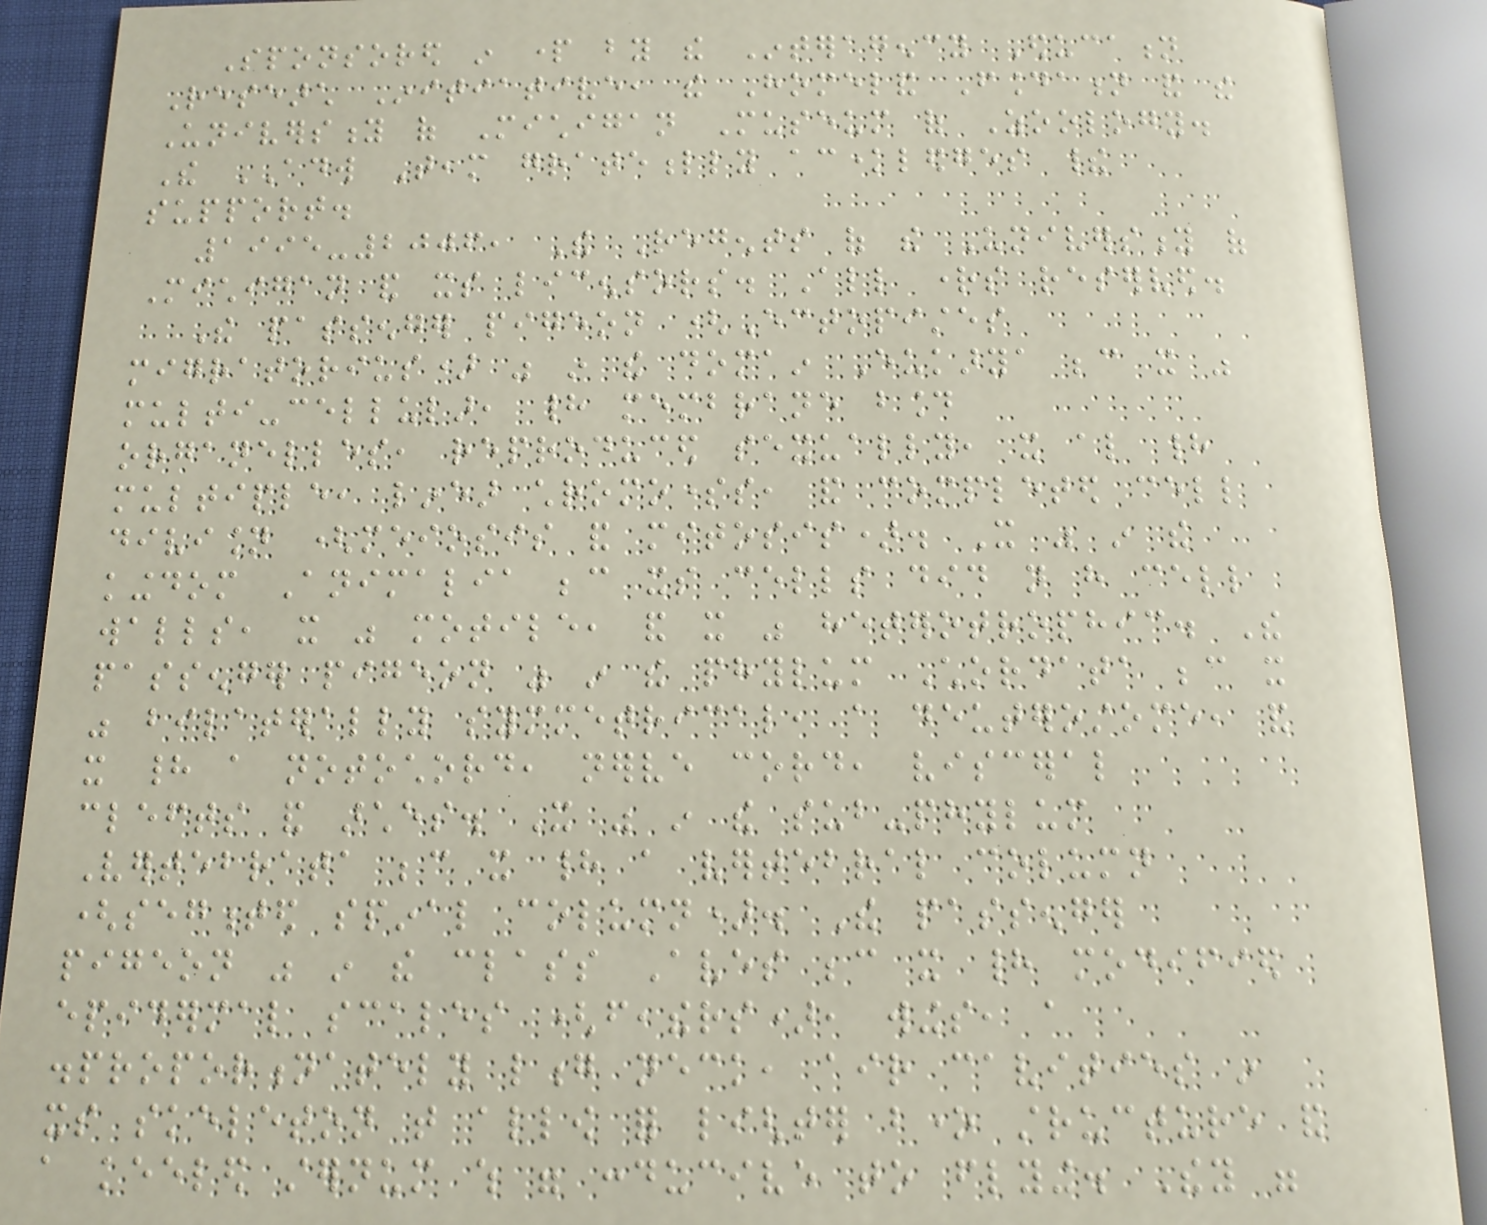Sponsored in part by the Interagency Education
Research Initiative, the Homeland Foundation and the
University of Michigan Museum of Zoology.
The ADW Team gratefully acknowledges their
support.
1995-2006, The Regents of the University of
Michigan and its licensors. All rights reserved.
The passenger pigeon (Ectopistes
migratorius) was in the domain Eukarya because it was
multi-cellular, had membrane bound
organelles, reproduced sexually, it also had
multiple, linear chromosomes, and completed cell
division (meiosis and mitosis). It was in the
kingdom Animalia because its cells did not have cell
walls, it was motile, and it was heterotrophic. The
passenger pigeon was in the phylum Chordata because it
was bilaterally symmetrical, a deuterostome, and
it had a notochord, nerve cord, visceral
clefts and arches. It was in the sub-phylum
Vertebrata because it had a vertebral column
(segmented spinal column). The passenger
pigeon was in the class Aves because it had modified
epidermal scales (feathers), wings, a
disproportionately long neck, air cavities in
its skeleton that allow for lighter bone structure and
a keeled sternum which were conducive to flying. They were
